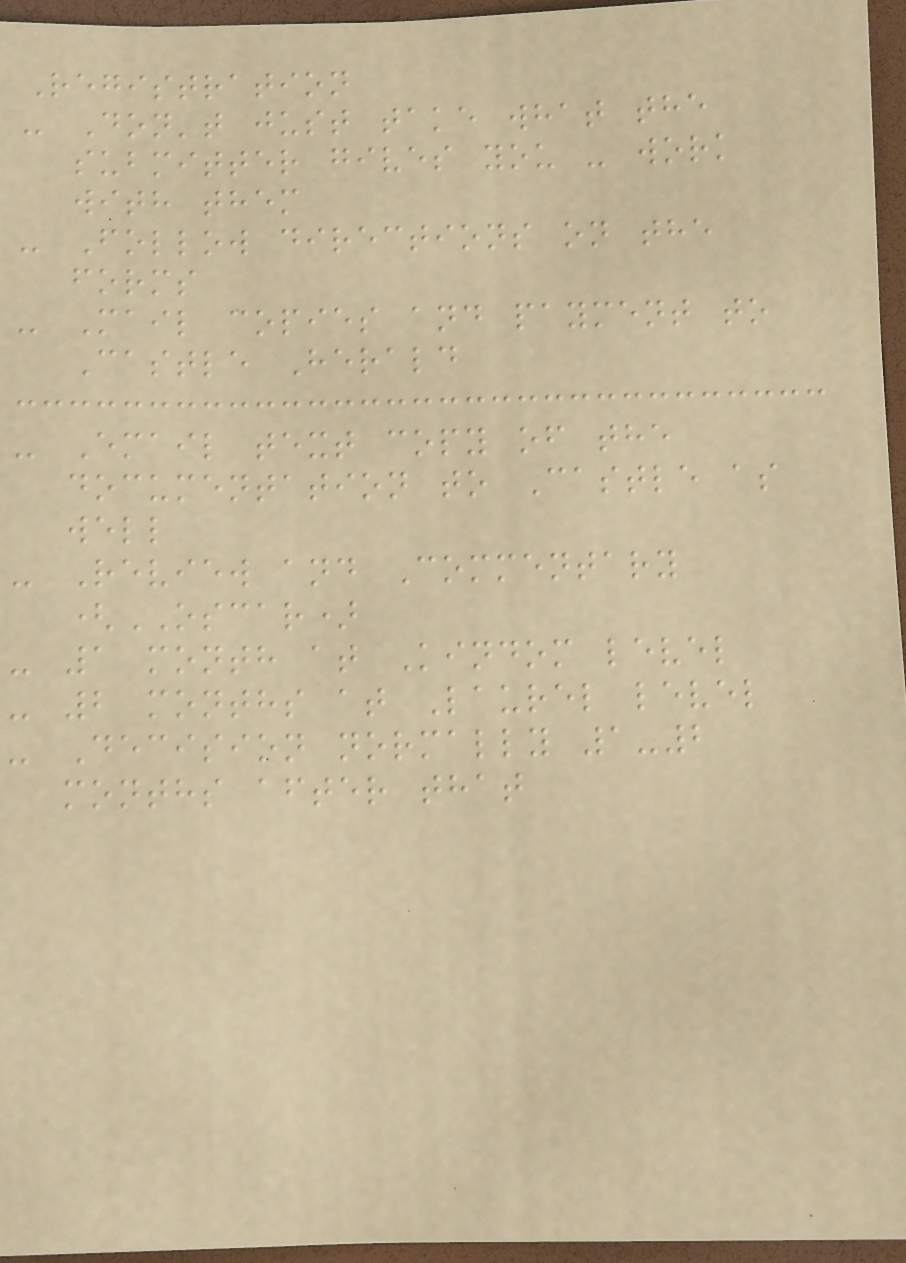Registration
- Don't just take what the
submitter gives you - work
with them
- Follow directions on the
forms
- Mail copies and payment to
Castle Herald
- Email text copy of the
documentation to Castle as
well
- Review and Commentary
(OSCAR)
- 1 month at Kindom level
- 2 months at Laurel level
- Decision normally 1-2
months after that
